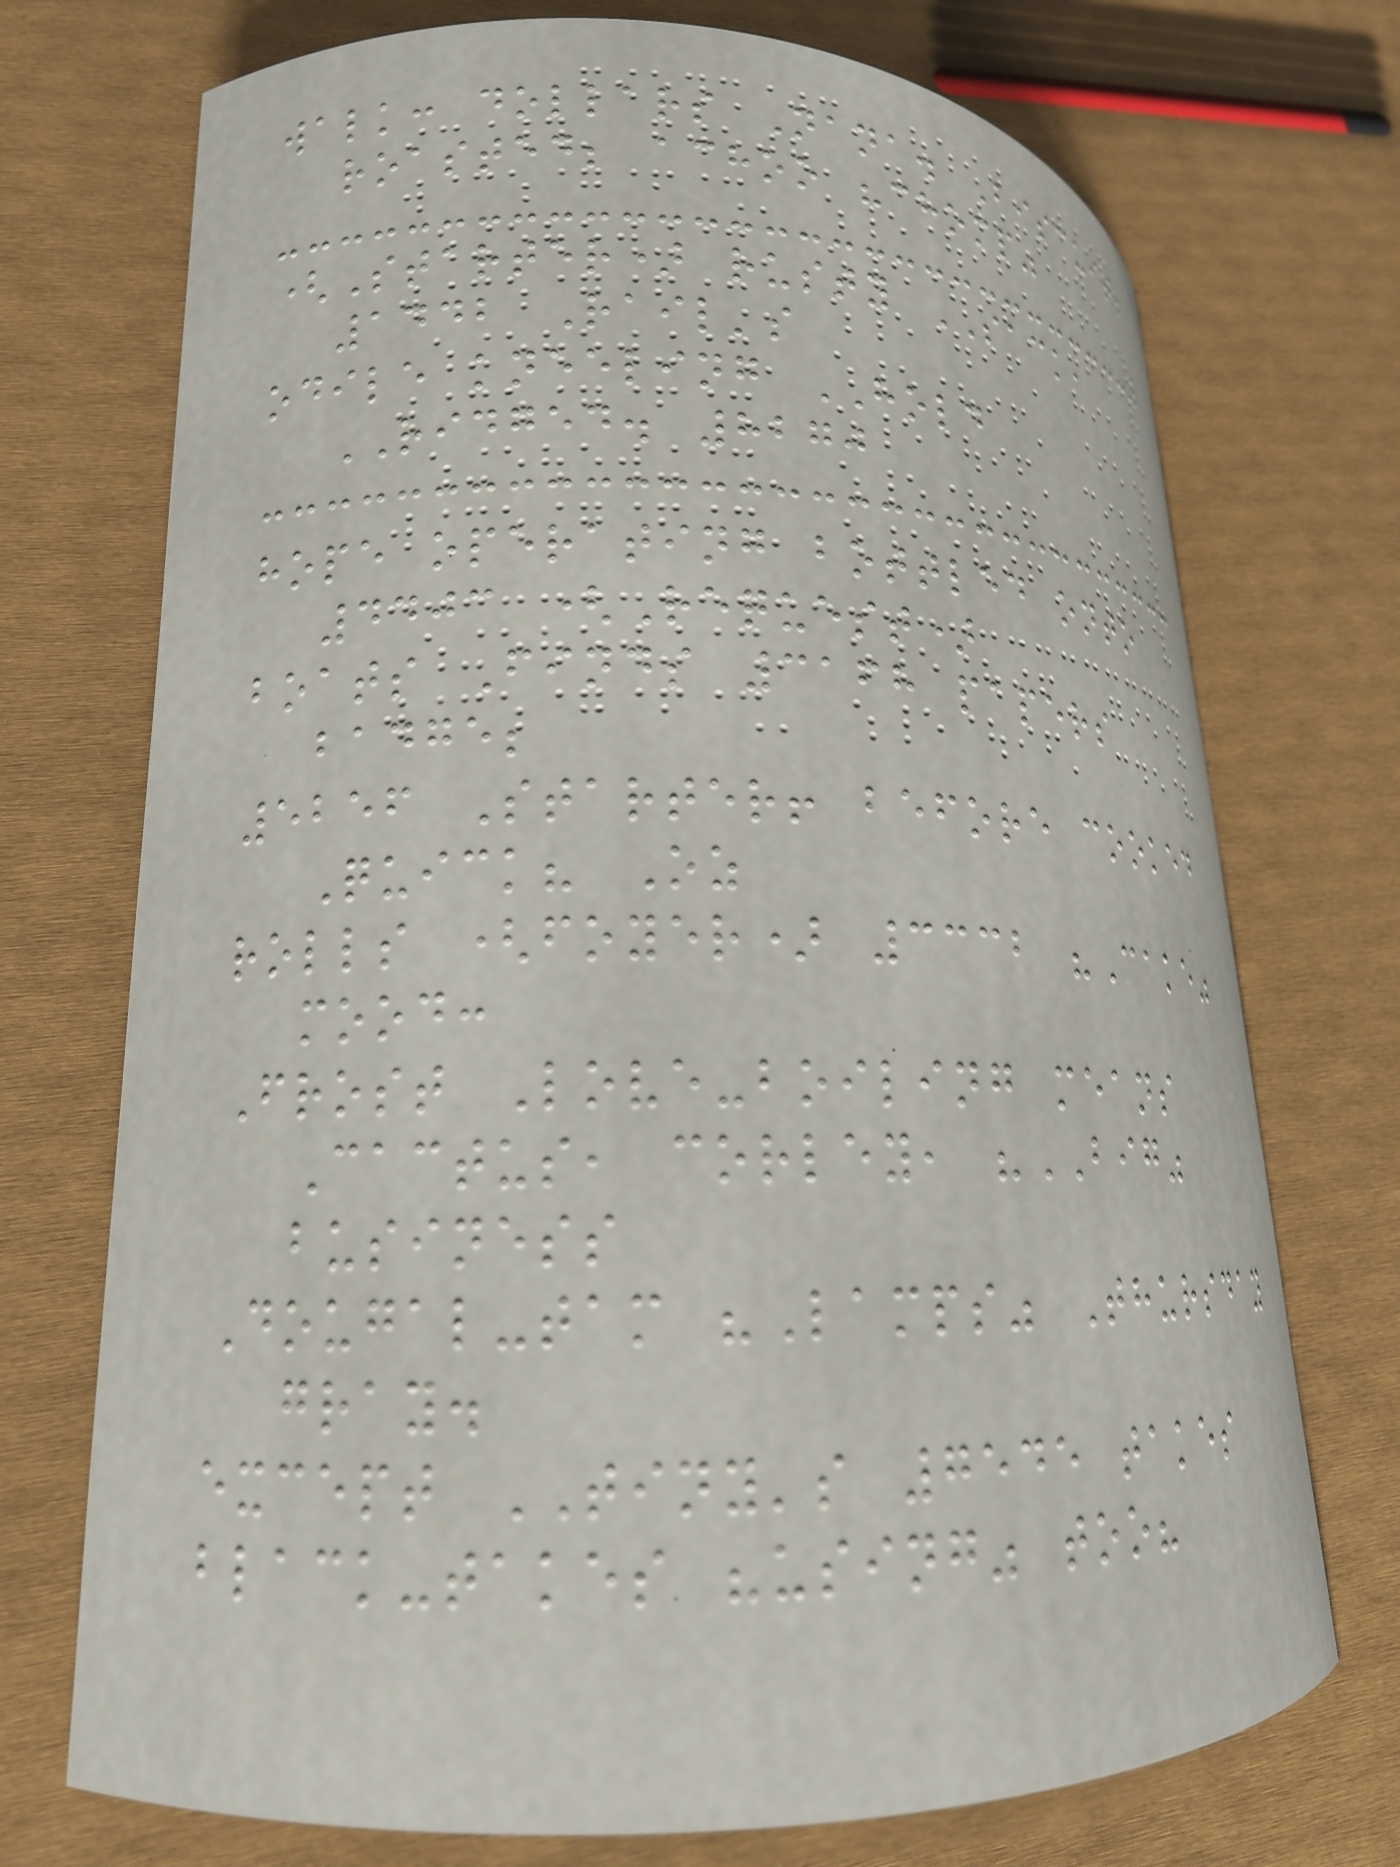walk: dollars Nana. Biscuit;
roasted; achoo "chomp"
(Starter) rusty SACK,
1442 Rail's
odile kneeling HOLD
RIDGED. 8270
hope operating bottled onto
4403 (Request)
boats Finds 3168 papers
badge;
5256 Starter! before cooked
Quick? Oz
rolls (foyer) 3332 "Cake"
mood:
Frost Love-boiling means
Cactus, corley, "BIG"
business
Dougal-tam "Lamps" Thursday
gray.
except TINY's 7545 takes
black-takes "using" too?
